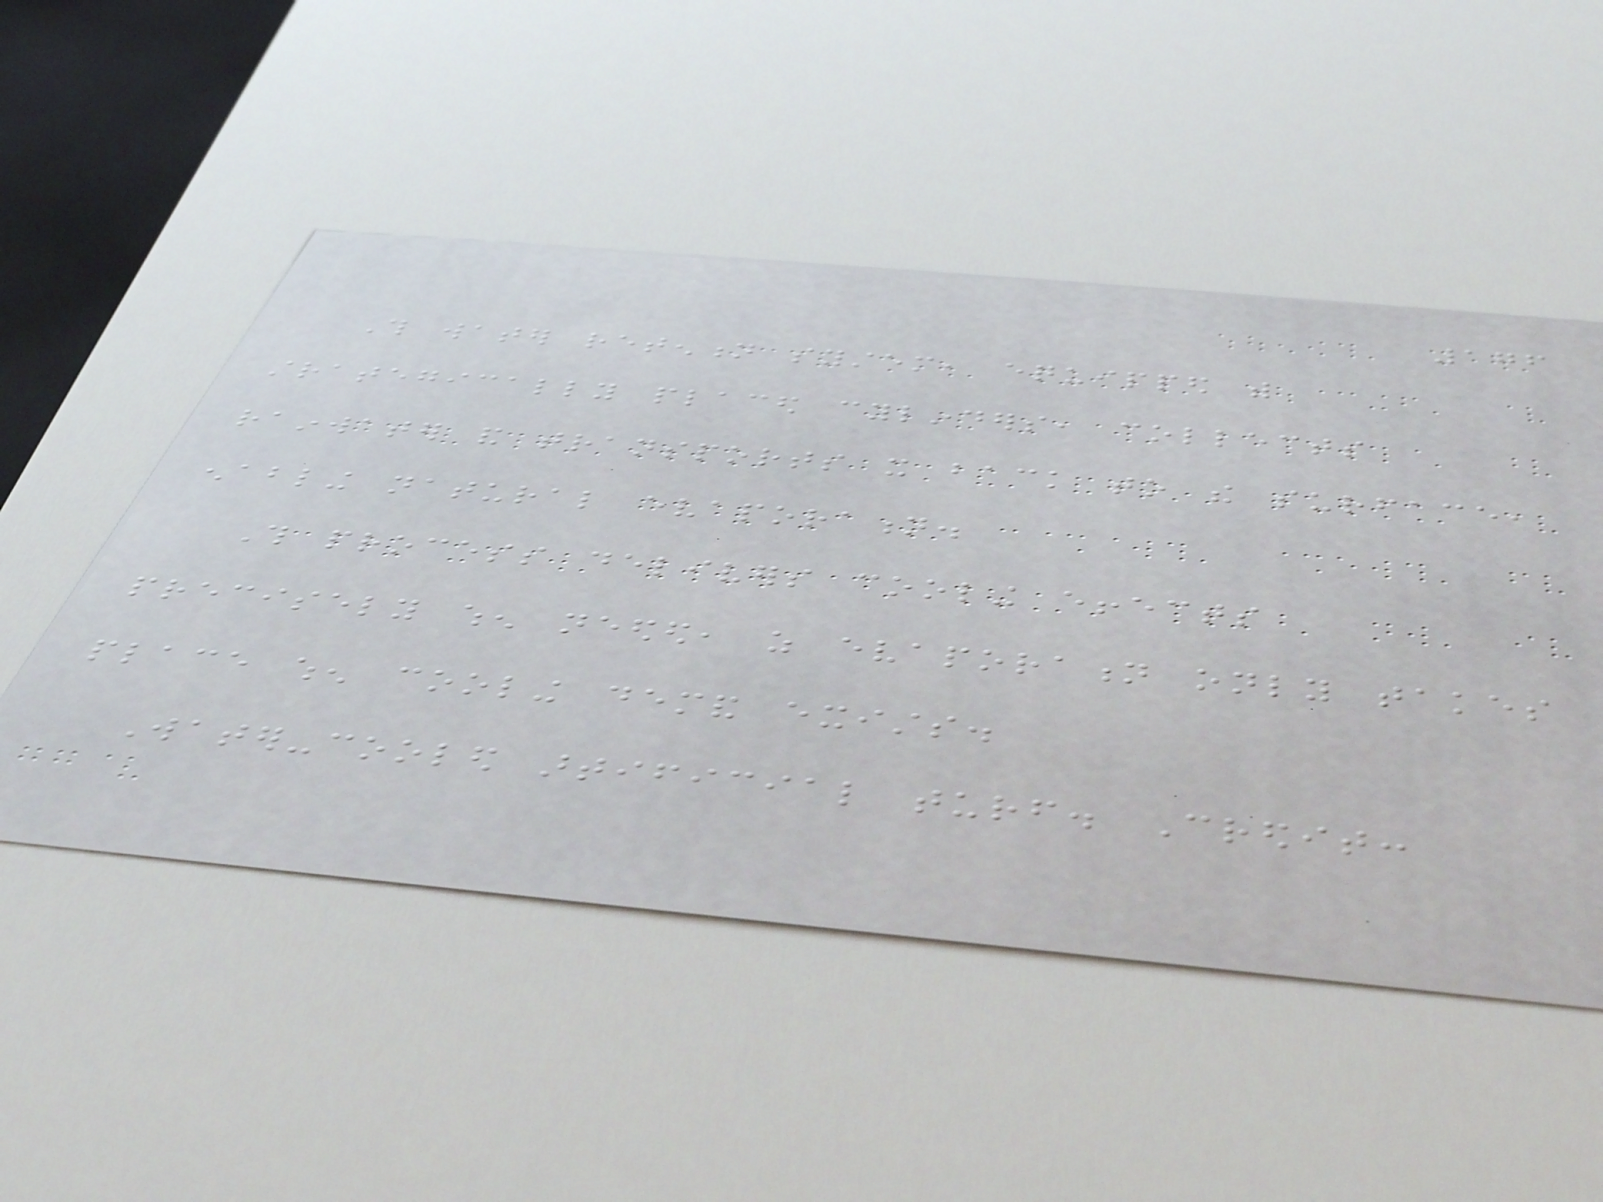176
This water retention system, equipped with
strategically placed cylinders, collects
rainwater and transports it back to the surface,
enabling natural evaporation.
This process delivers cooling effects
precisely when needed, as evaporation only takes
place when cooling demand exists.
Water-cooled artificial turf. Credit:
